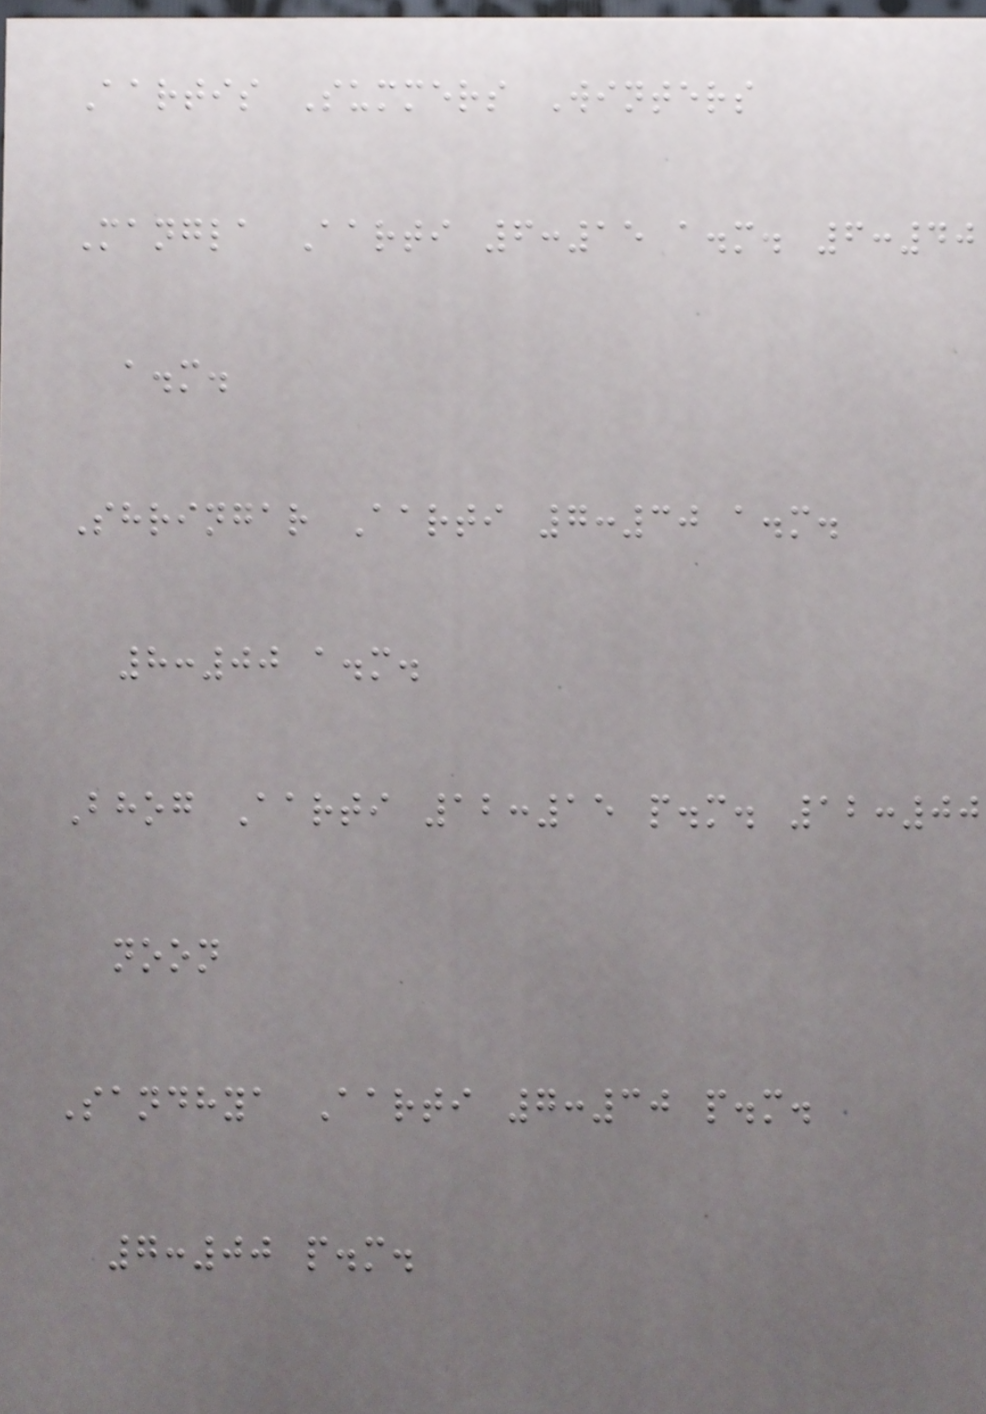Aartis Summers Winters
Mangla Aarti 6:15 a.m. 6:40
a.m.
Shringar Aarti 7:30 a.m.
8:00 a.m.
Bhog Aarti 12:15 p.m. 12:00
noon
Sandhya Aarti 7:30 p.m.
7:00 p.m.
